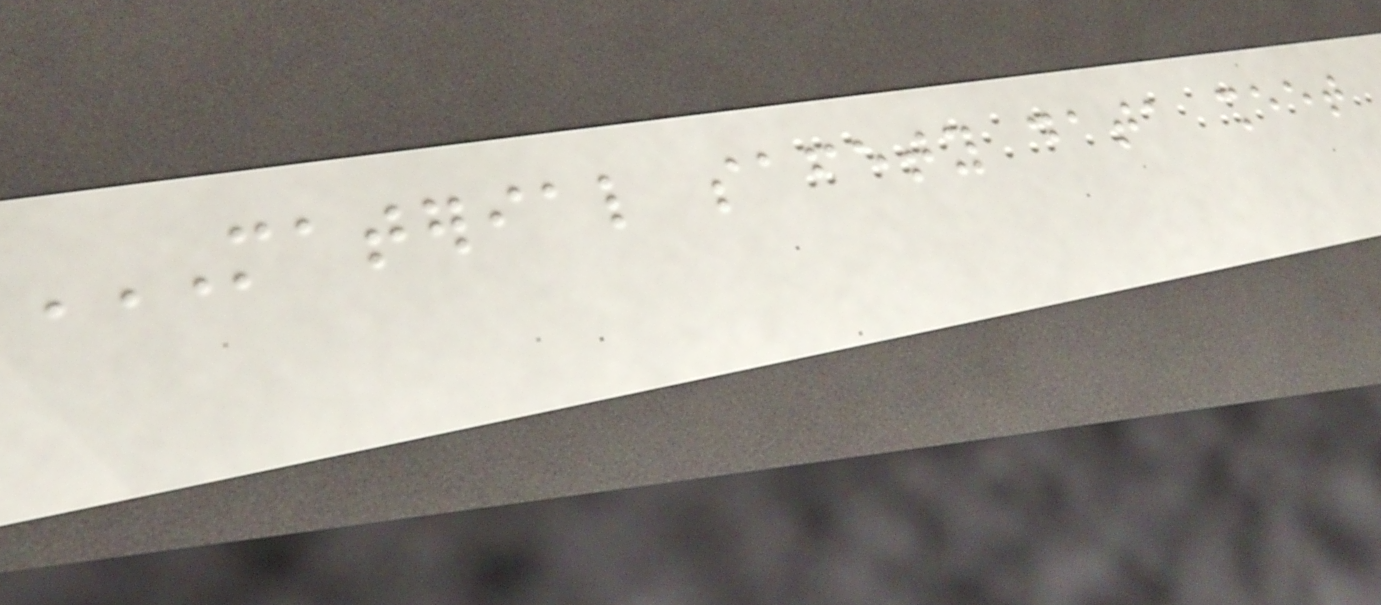MATERIAL SAFETY DATA SHEET
